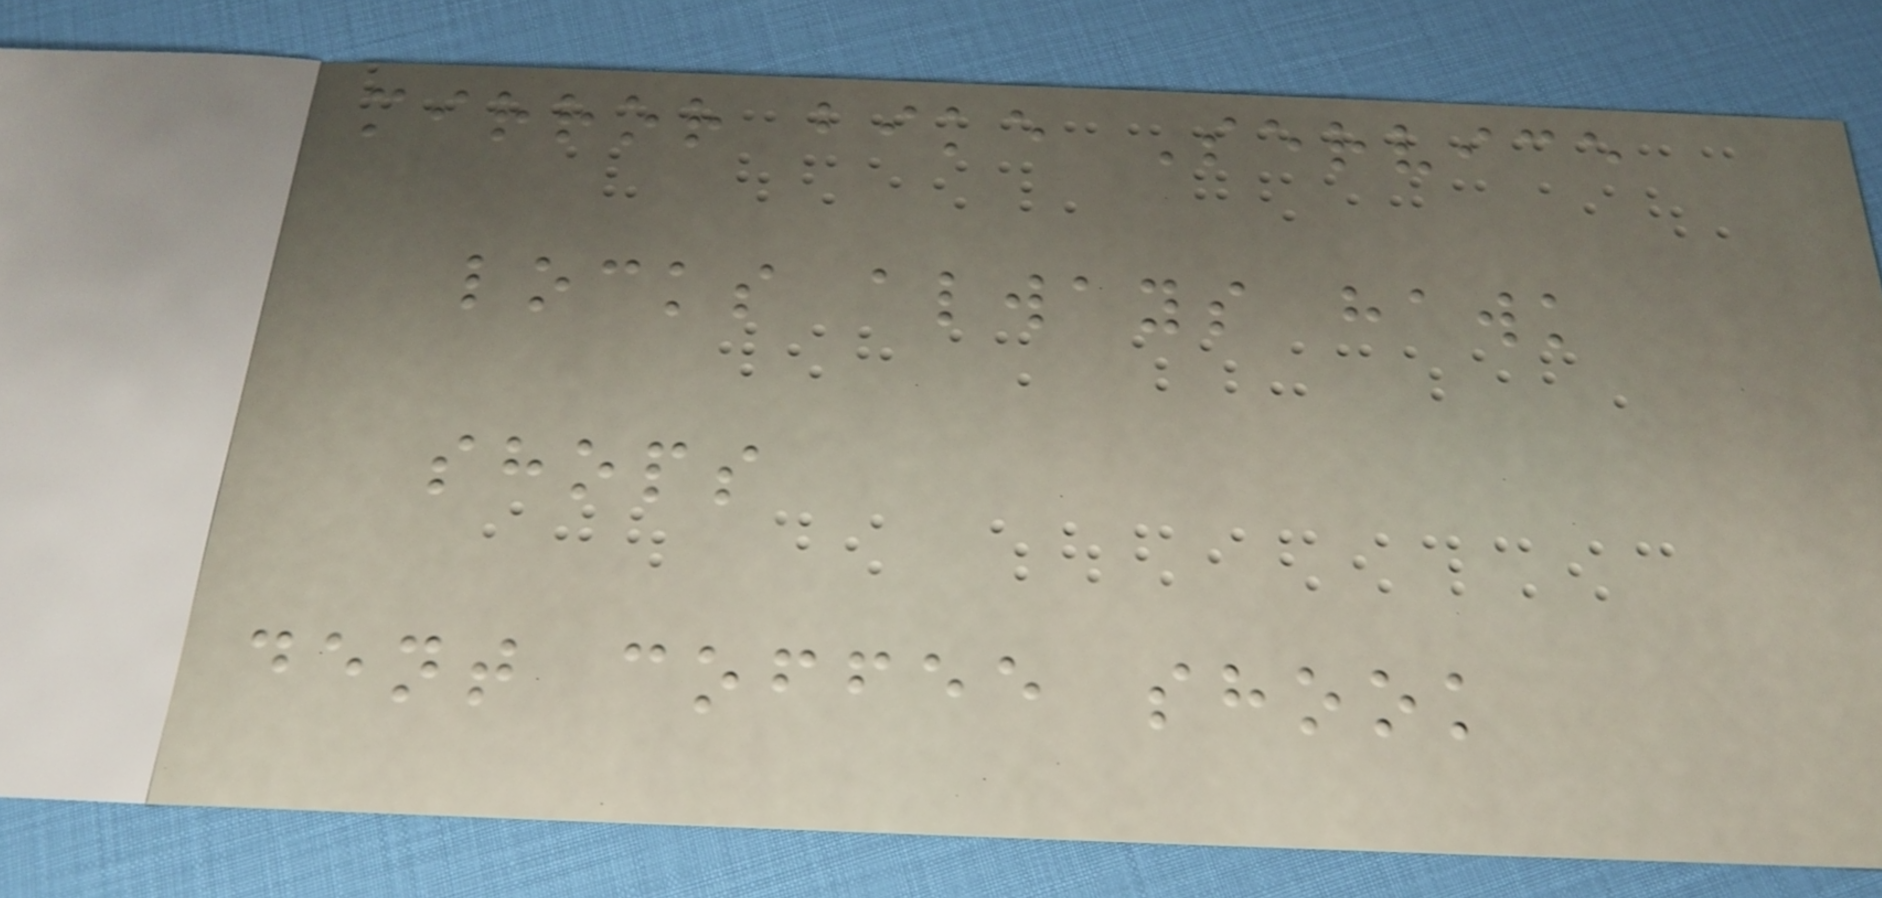mirror bike Service
locks always hawk
shops
dent coffee shook
